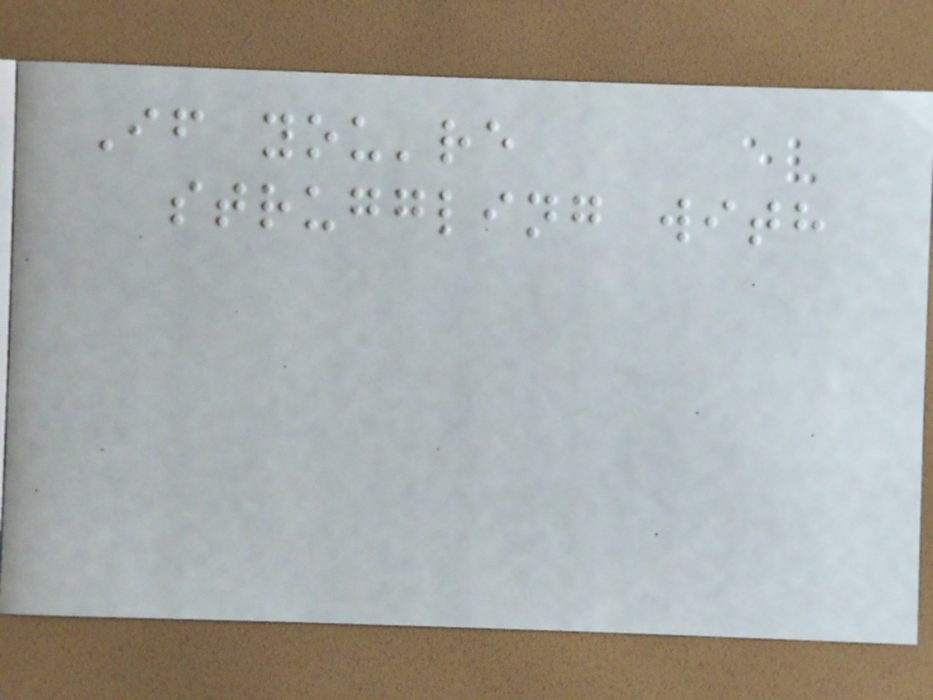If you're
struggling with
